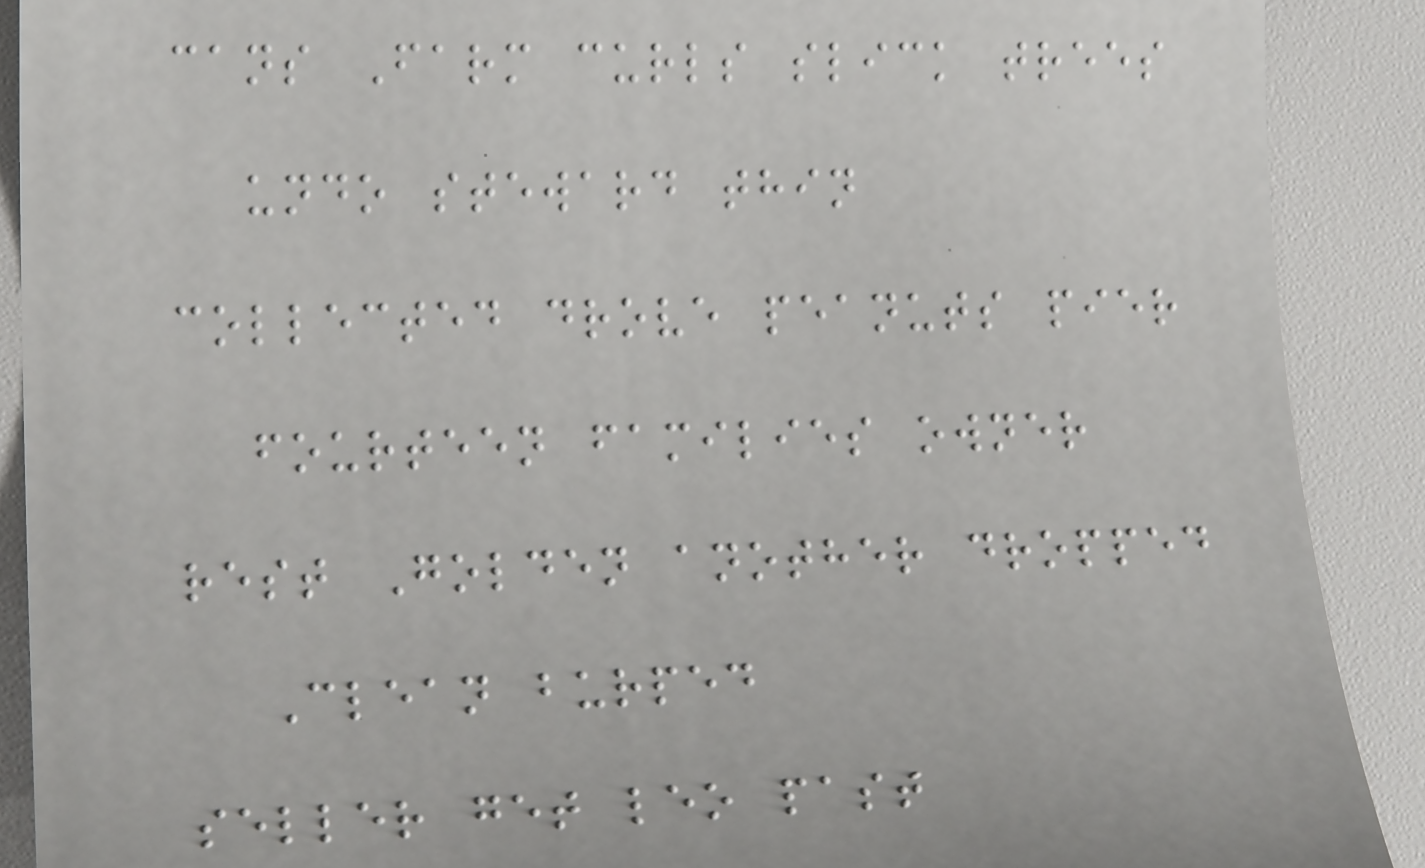cans Farm curls slick trees
undo steward thin
collected drove peanuts pier
fourteen families owner
rest Golden another dropped
Clean burped
seller get leo past
